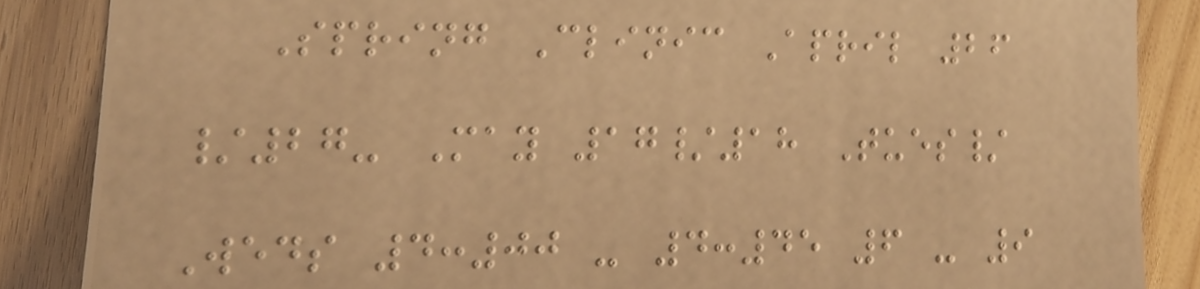Spring Clinic April 26
/27- May 17/18 Tues/
Weds 4:00 - 4:45 6 - 9
